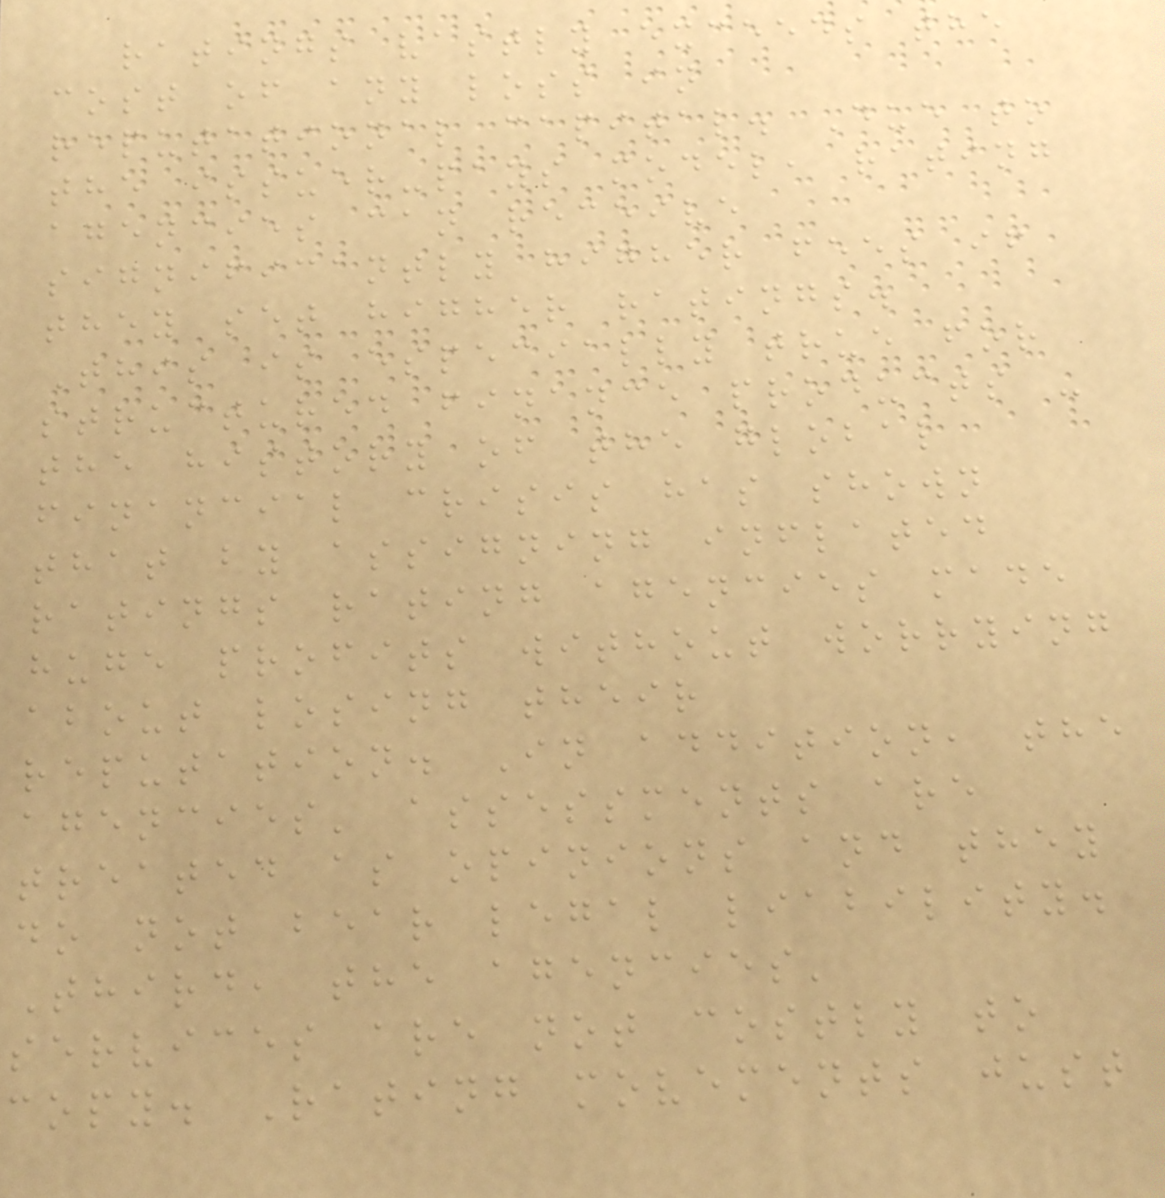ratings vastly exceeds the
cost of any loss in
reputational capital. Due to
the issuer-pays model, rating
agencies can receive
significantly higher fees if
they set higher ratings.
This is especially true for
structured finance products -
the history of the global
financial crisis has shown
that by assigning inflated
ratings rating agencies made
huge profits without worrying
about losing their
reputation. In addition, the
agencies' assessments are
treated as opinions and they
do not bear legal liability.
Third, the agencies'
services are not costly to
copy. Rating movements just
